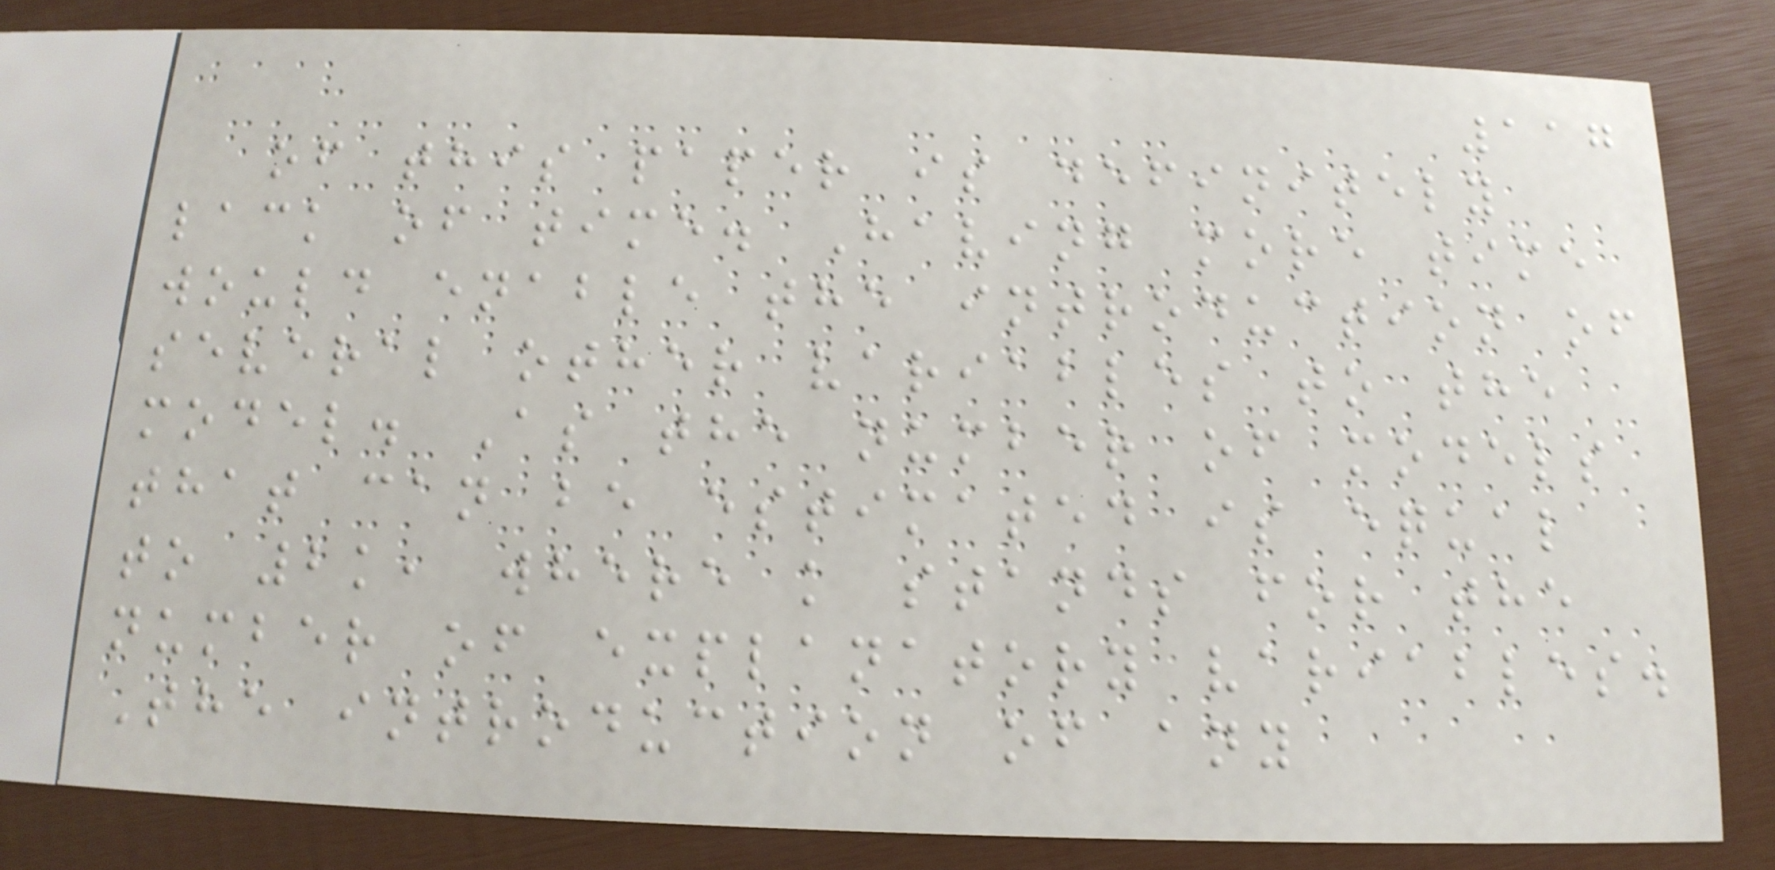117
of this paper is definitely
lack of time. Having more time
would enable the introduction of
several other variables to the
model. As the number of models
that can be estimated is equal
to 2k, where k stands for the
number of explanatory variables.
The introduction of any
